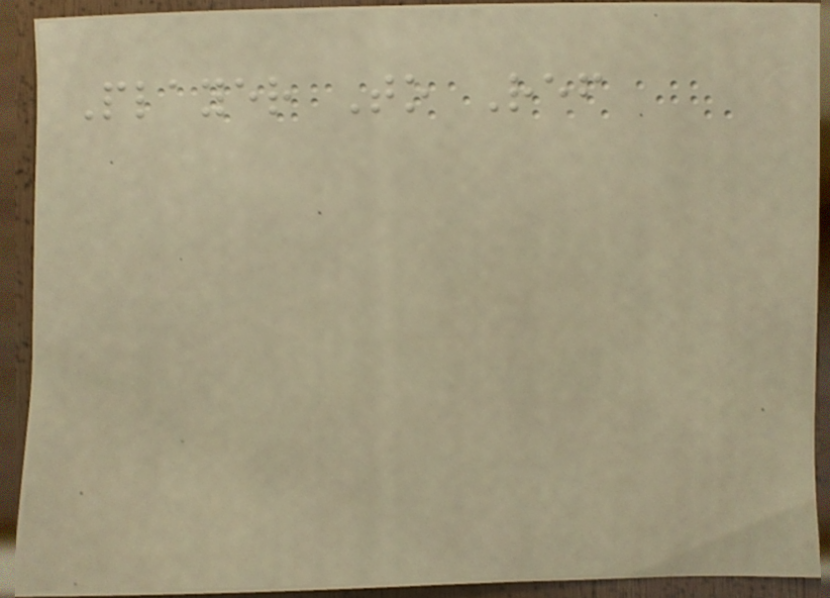Player To Ref
